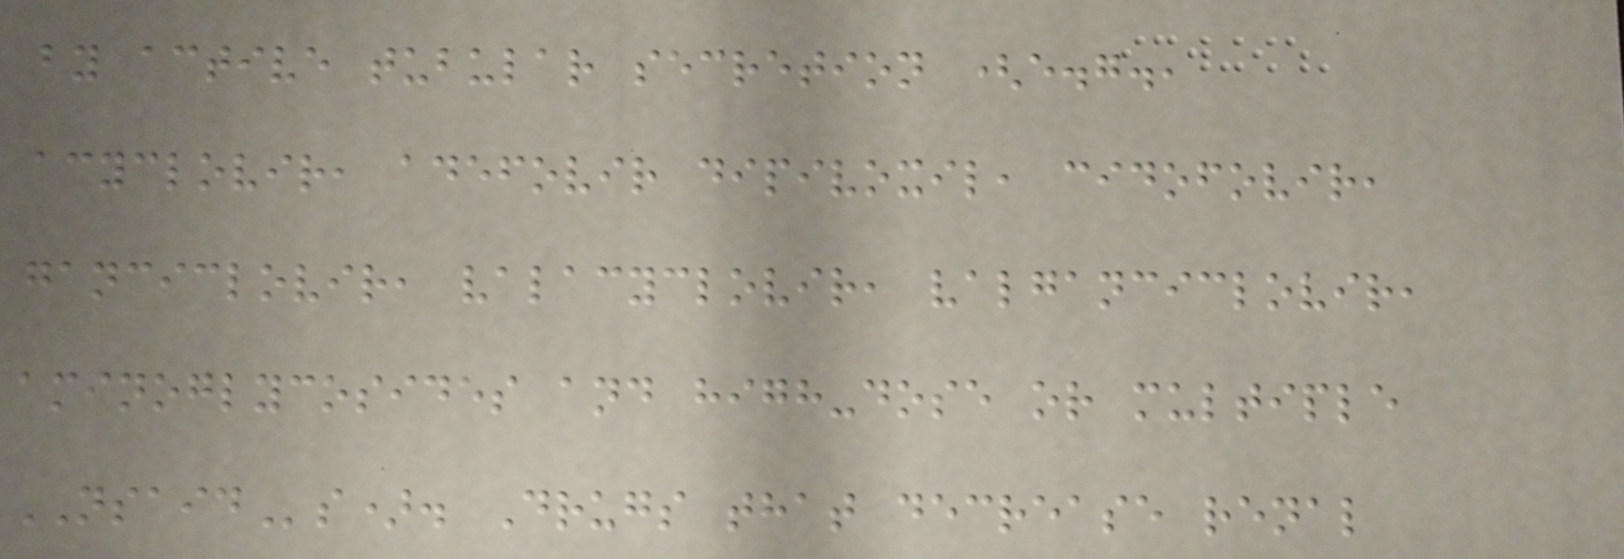by active tubular secretion (e.g.,
acyclovir, adefovir dipivoxil, cidofovir,
ganciclovir, valacyclovir, valganciclovir,
aminoglycosides and high-dose or multiple
NSAIDs). Drugs that decrease renal
